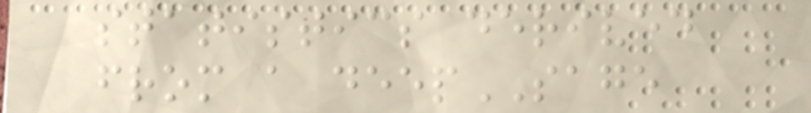statistics derived
from a deepSAGE
